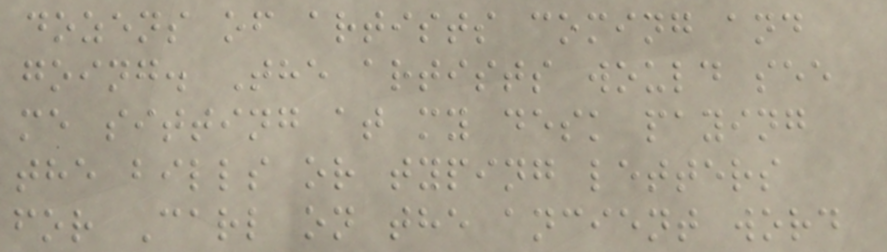dozens of artists coming and
going. The artists would see
me sitting at my desk paying
the bills or typing letters
for Carl on the ancient word
